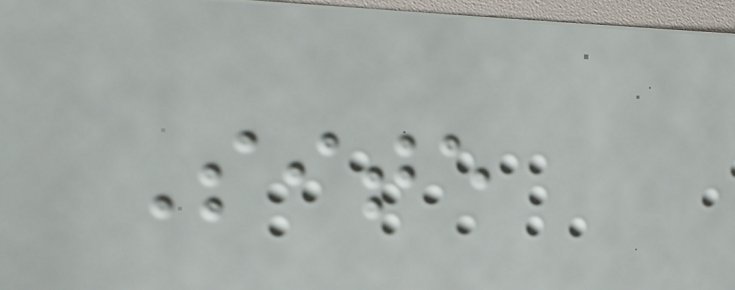Site
